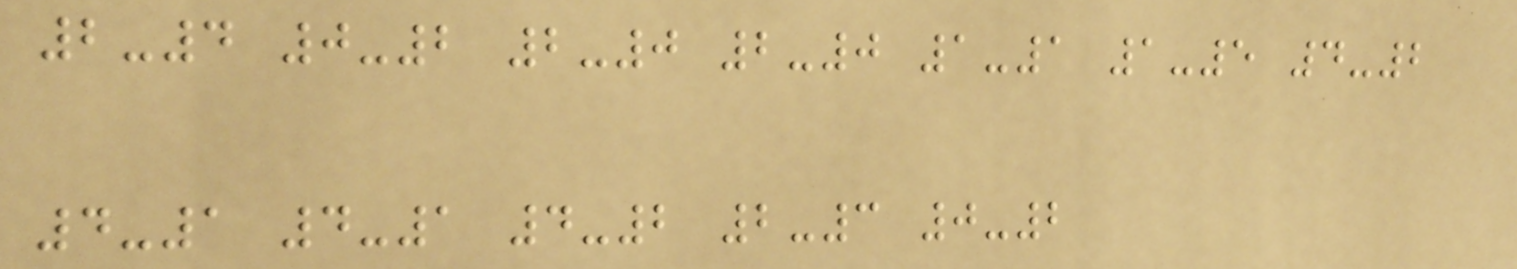2-4 0-2 2-0 2-0 1-1 1-5 4-2
4-1 4-1 4-2 2-3 0-2
